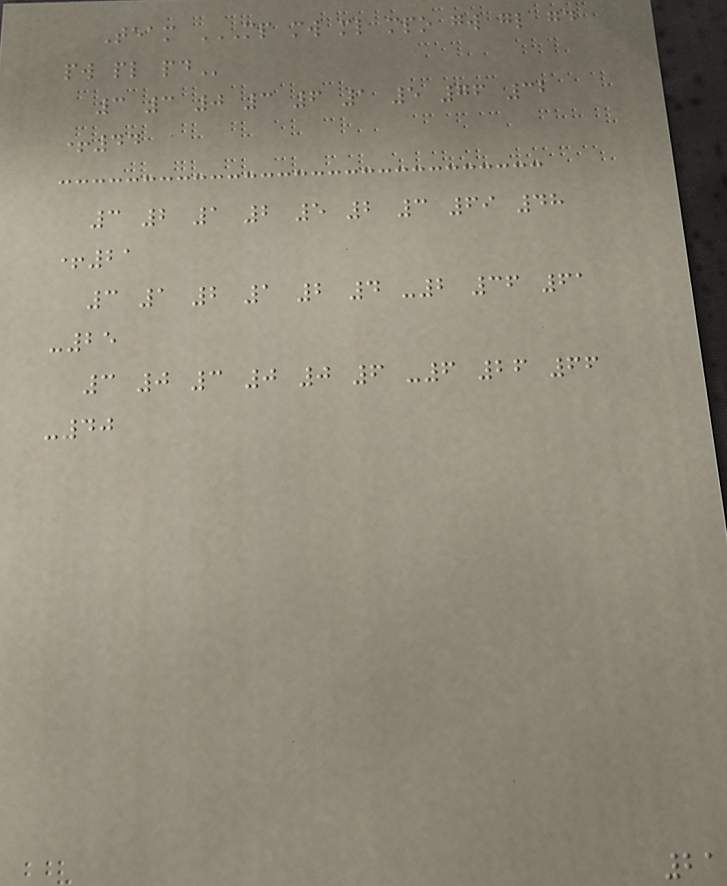Team MP MW ML MPO GW GL GD
PW PL PD
3 3 0 3 6 1 5 76 32
+44
3 2 1 2 5 2 3 69 48
+21
3 1 2 1 2 4 -2 36 61
-25
3 0 3 0 0 6 -6 26 66
-40
21
